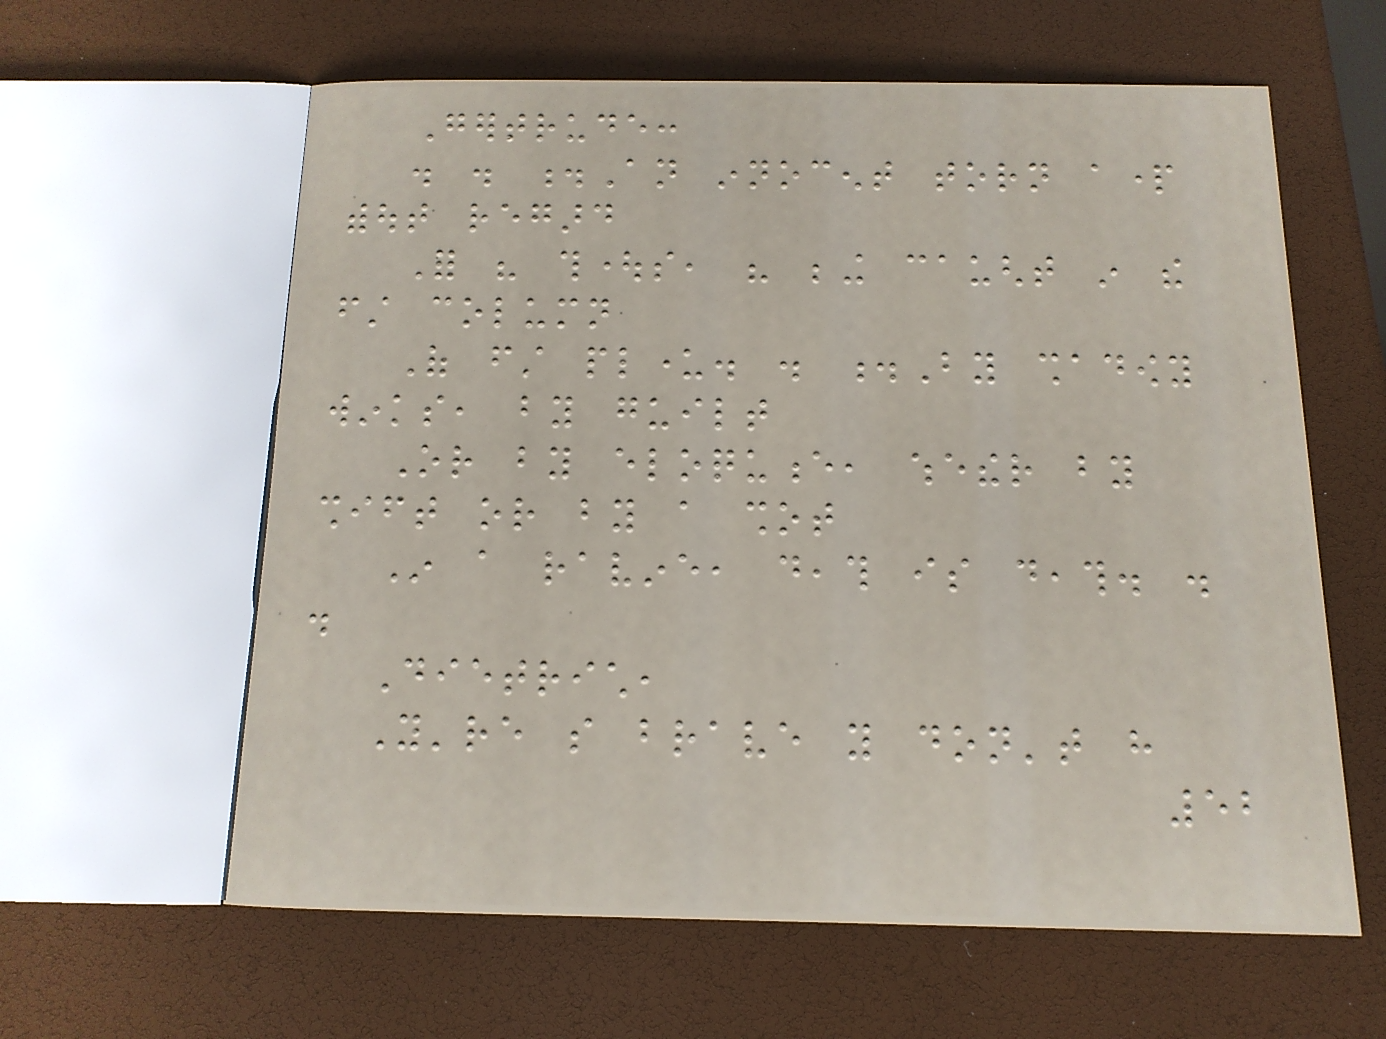Gertrude:
. . .An innocent torn apart
without regard
For his thoughts, his being caught in the
first column
Of first plunder. . .By shadowy
winks, by guilt
Or by eloquence, whether by
shift or by a shot
In a ravine, death is death. .
.
Dietrich,
You're so brave you don't have
52
